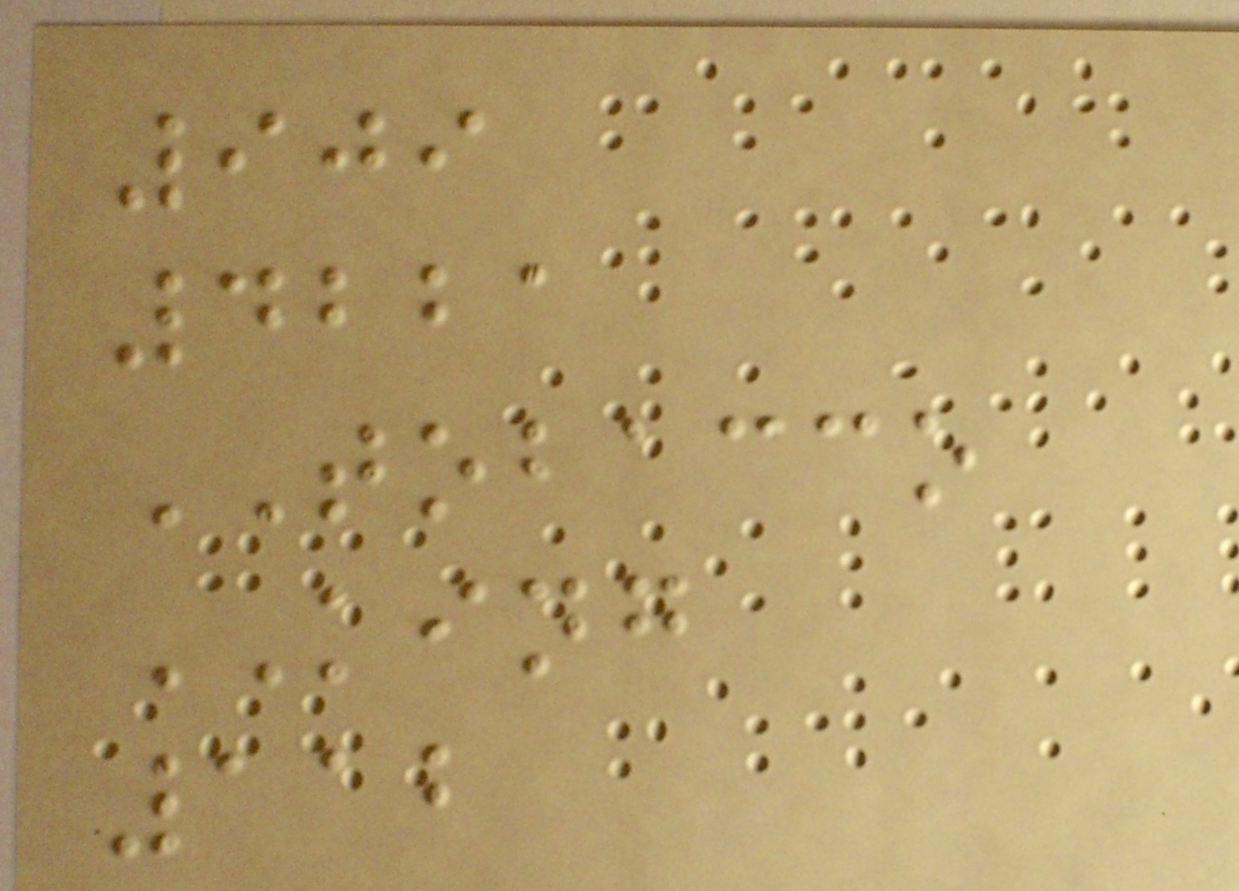909
4221
TOBACCO
KING
112
